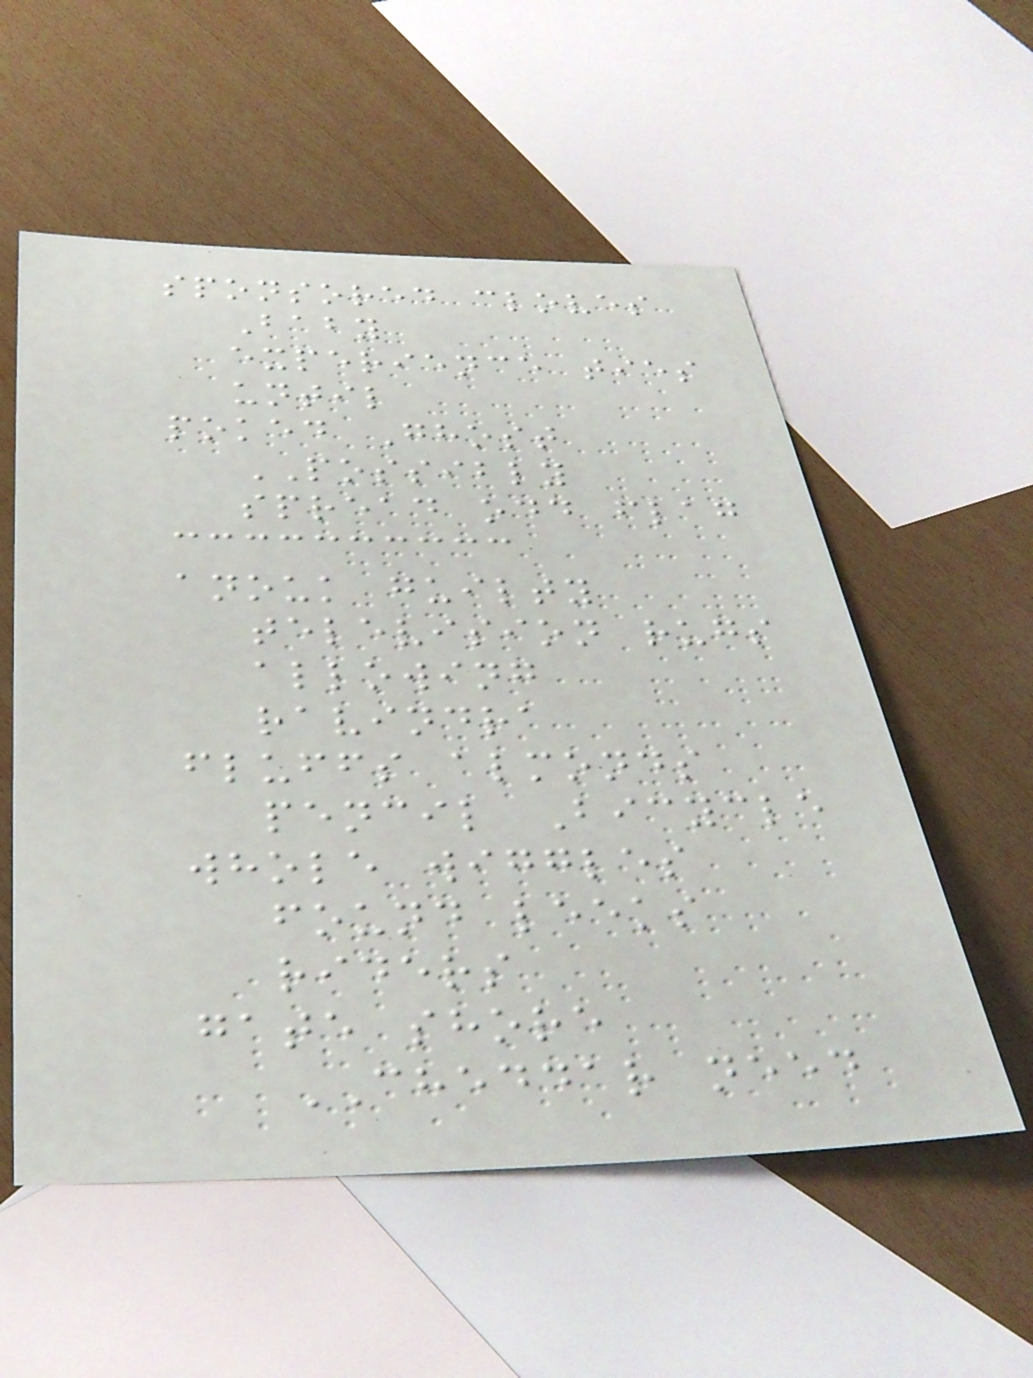sponsored cloves
Baby
experience ties
until
poked Ghost
POSSIBLY
spread odd flag
anouk guilty
television rugs
allowing
ravindra
fluffs almonds
pencil Bicycle
whole wiggles
found leeks
riders
gate shore
CHEDDAR need
